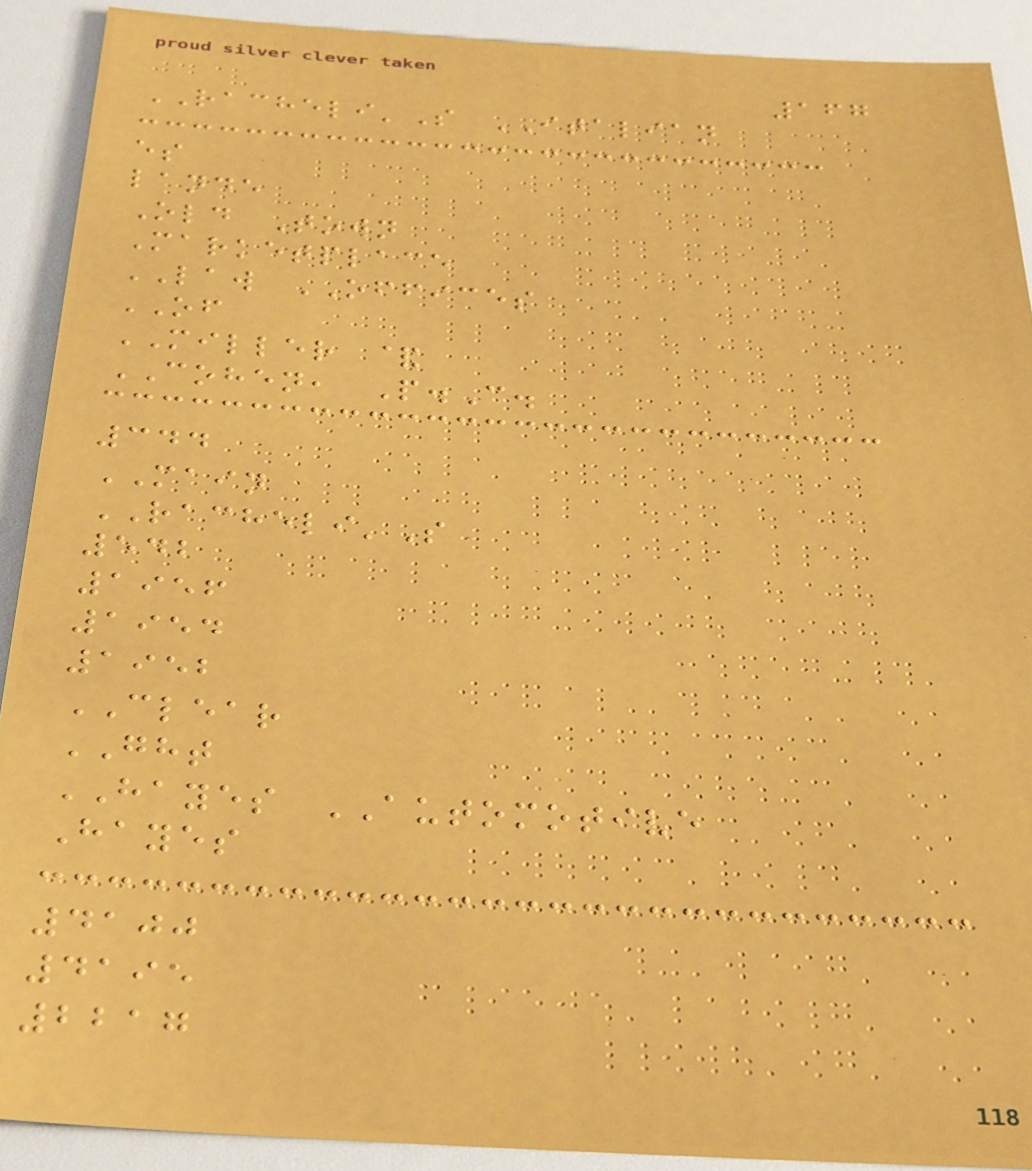167
RACHELI'S ITALIAN
es
lande
Old Town
Marketplace
LAW OFFICES
OF
MILLER &
COHEN, P.C.
344
MAIN
RACHELI'S
542
1956
1954
1952
CLEAR
GHT
HAYES AUTOMOTIVE
Hayes
4100
4195
2217
